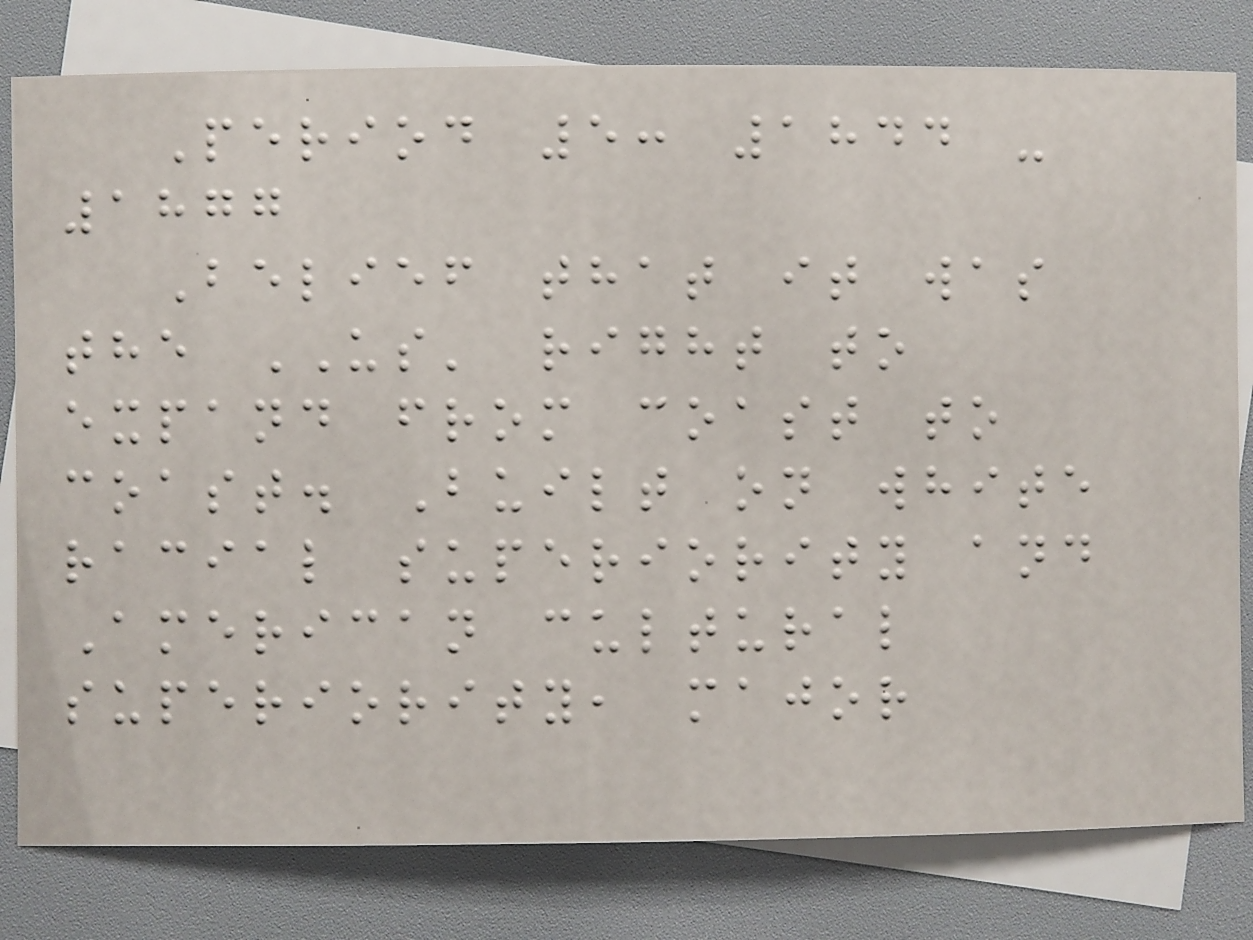Period 5: 1844 -
1877
Belief that it was
the US' right to
expand from coast to
coast. Built on white
racial superiority and
American cultural
superiority, major
